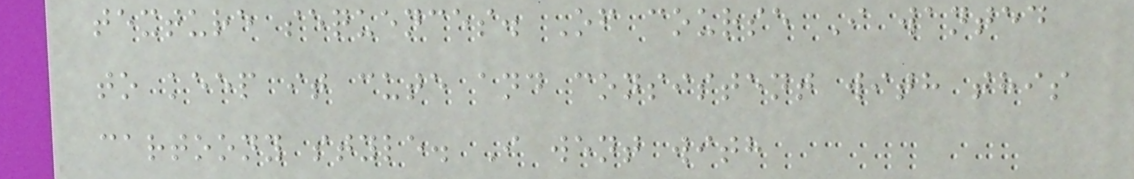texture sequences. Of course I wanted
to keep it cute and consistent with this
cartoony style. I went with
